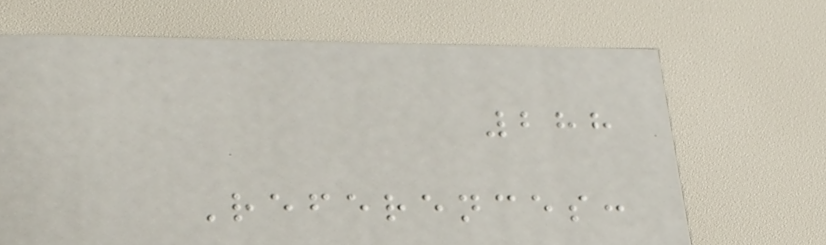288
References:
